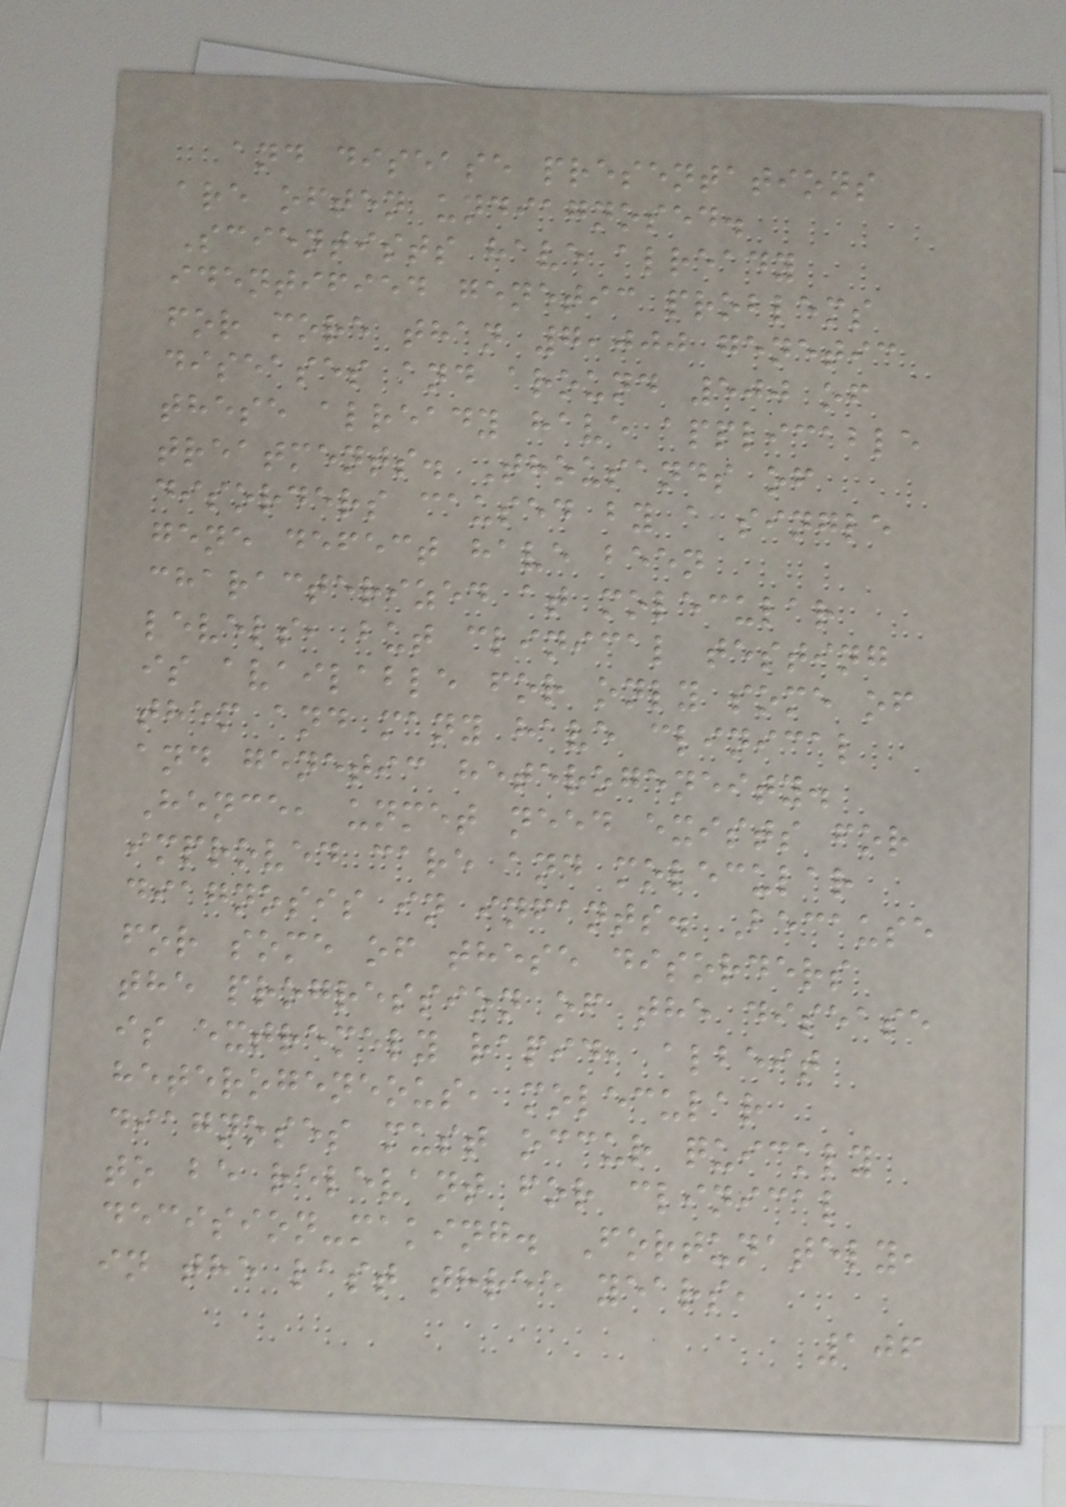and disease presentations
are often undiagnosed.
Scientists have already
identified genetic problems
for more than 7,000 genetic
diseases and around 500 of
these already have applicable
treatments. Thousands of
disorders caused by a single
gene defect have been
characterized at molecular
levels, but clinical testing
is available for only some of
them and many have clinical
and genetic heterogeneity.
Hence, unmet need exists for
improved care and molecular
diagnosis in infants. Because
for some of these disorders
the progression of the disease
is extremely rapid, albeit
heterogeneous, molecular
diagnoses must occur quickly
to be relevant for clinical
decision-making. Fortunately,
in the last three years,
106
